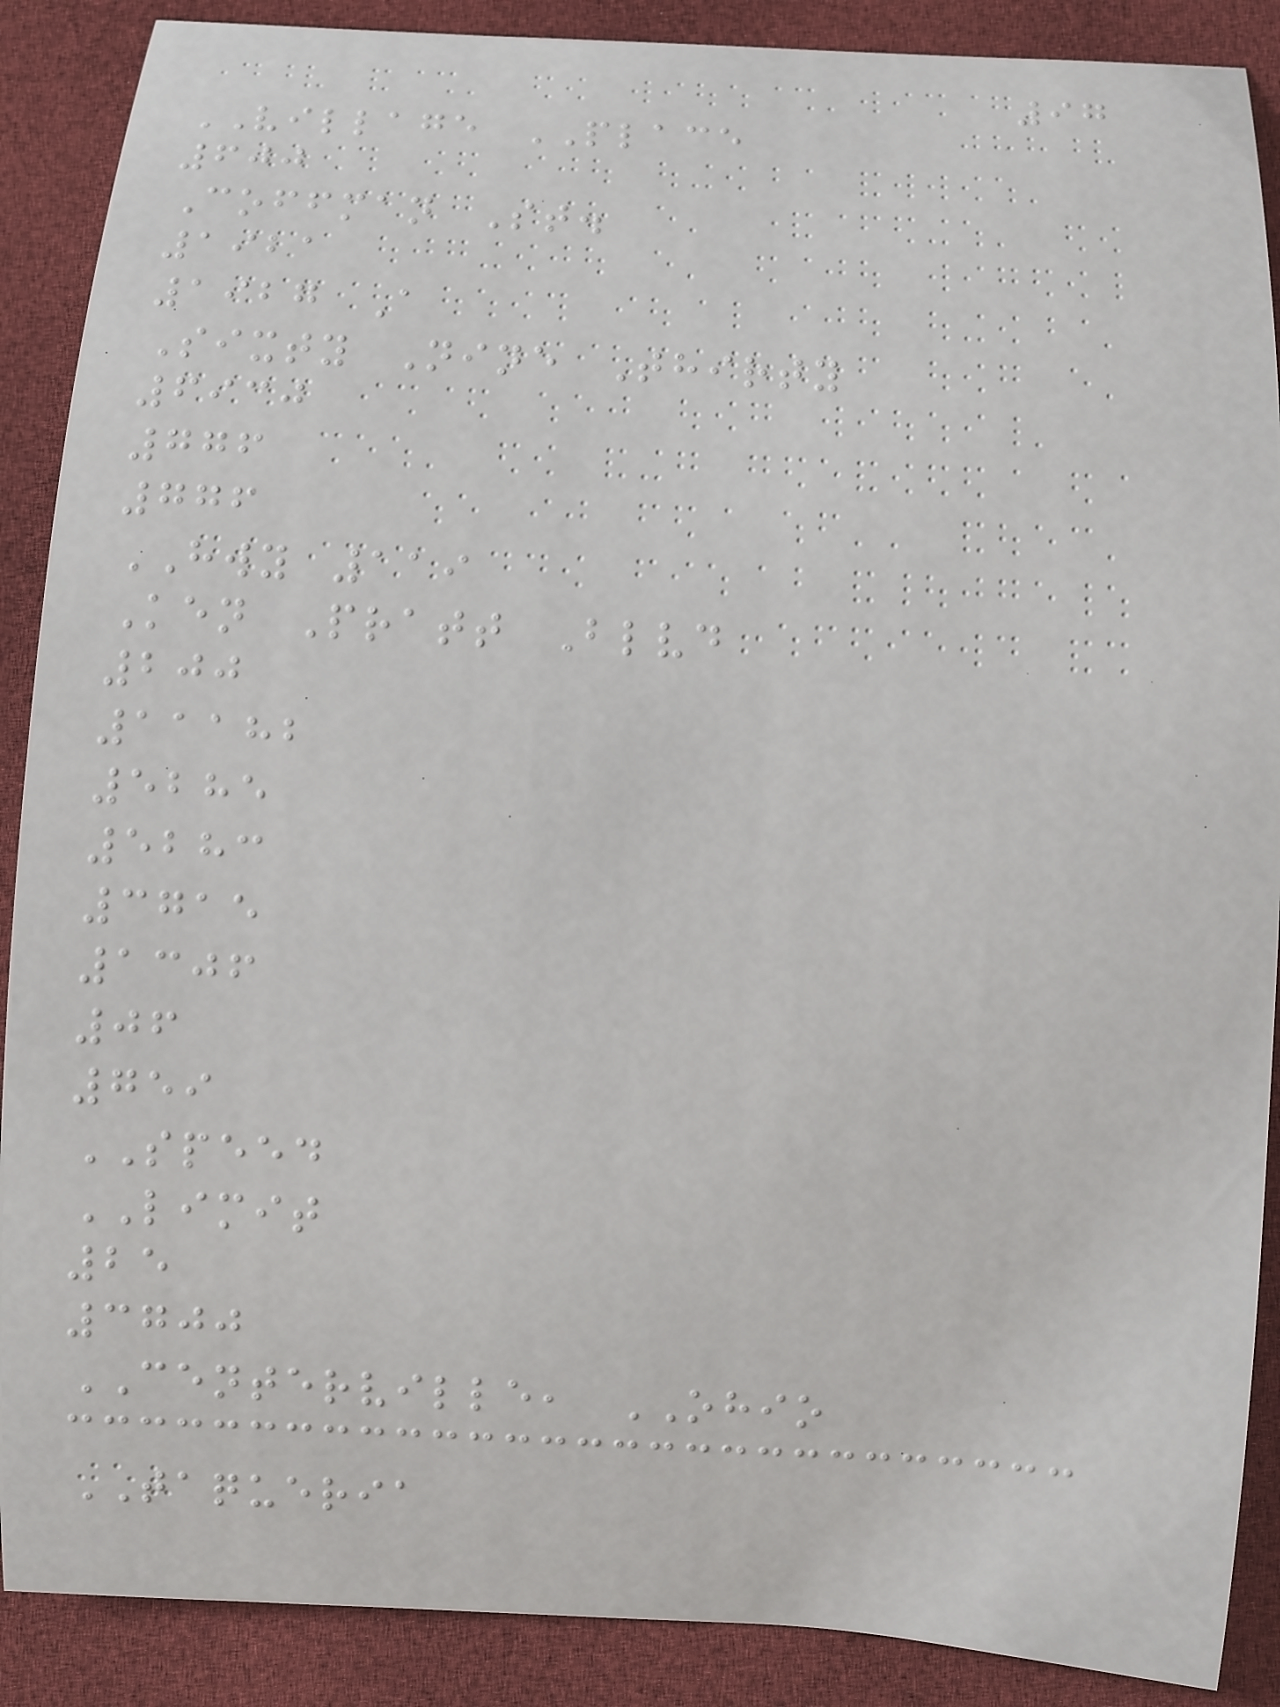97
VILLAGE PLACE
600
Coffman St.
1921
1927 A
Sixty Nine Thirty
6930
776
776
HWY 119
Ken Pratt Blvd
200
11182
5285
5283
3715
1306
06
759
SPEED
LIMIT
25
3700
CENTERVILLE, OHIO
TAQUERIA
